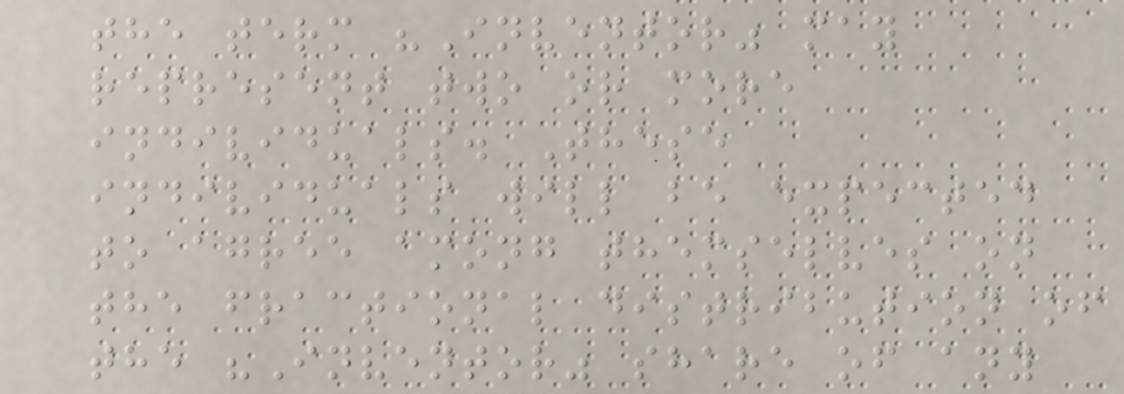the term "Inventor" may
represent two or more
individuals. These
individuals will be expected
to agree among themselves on
the fractional distribution of
the "Inventor" share of any
